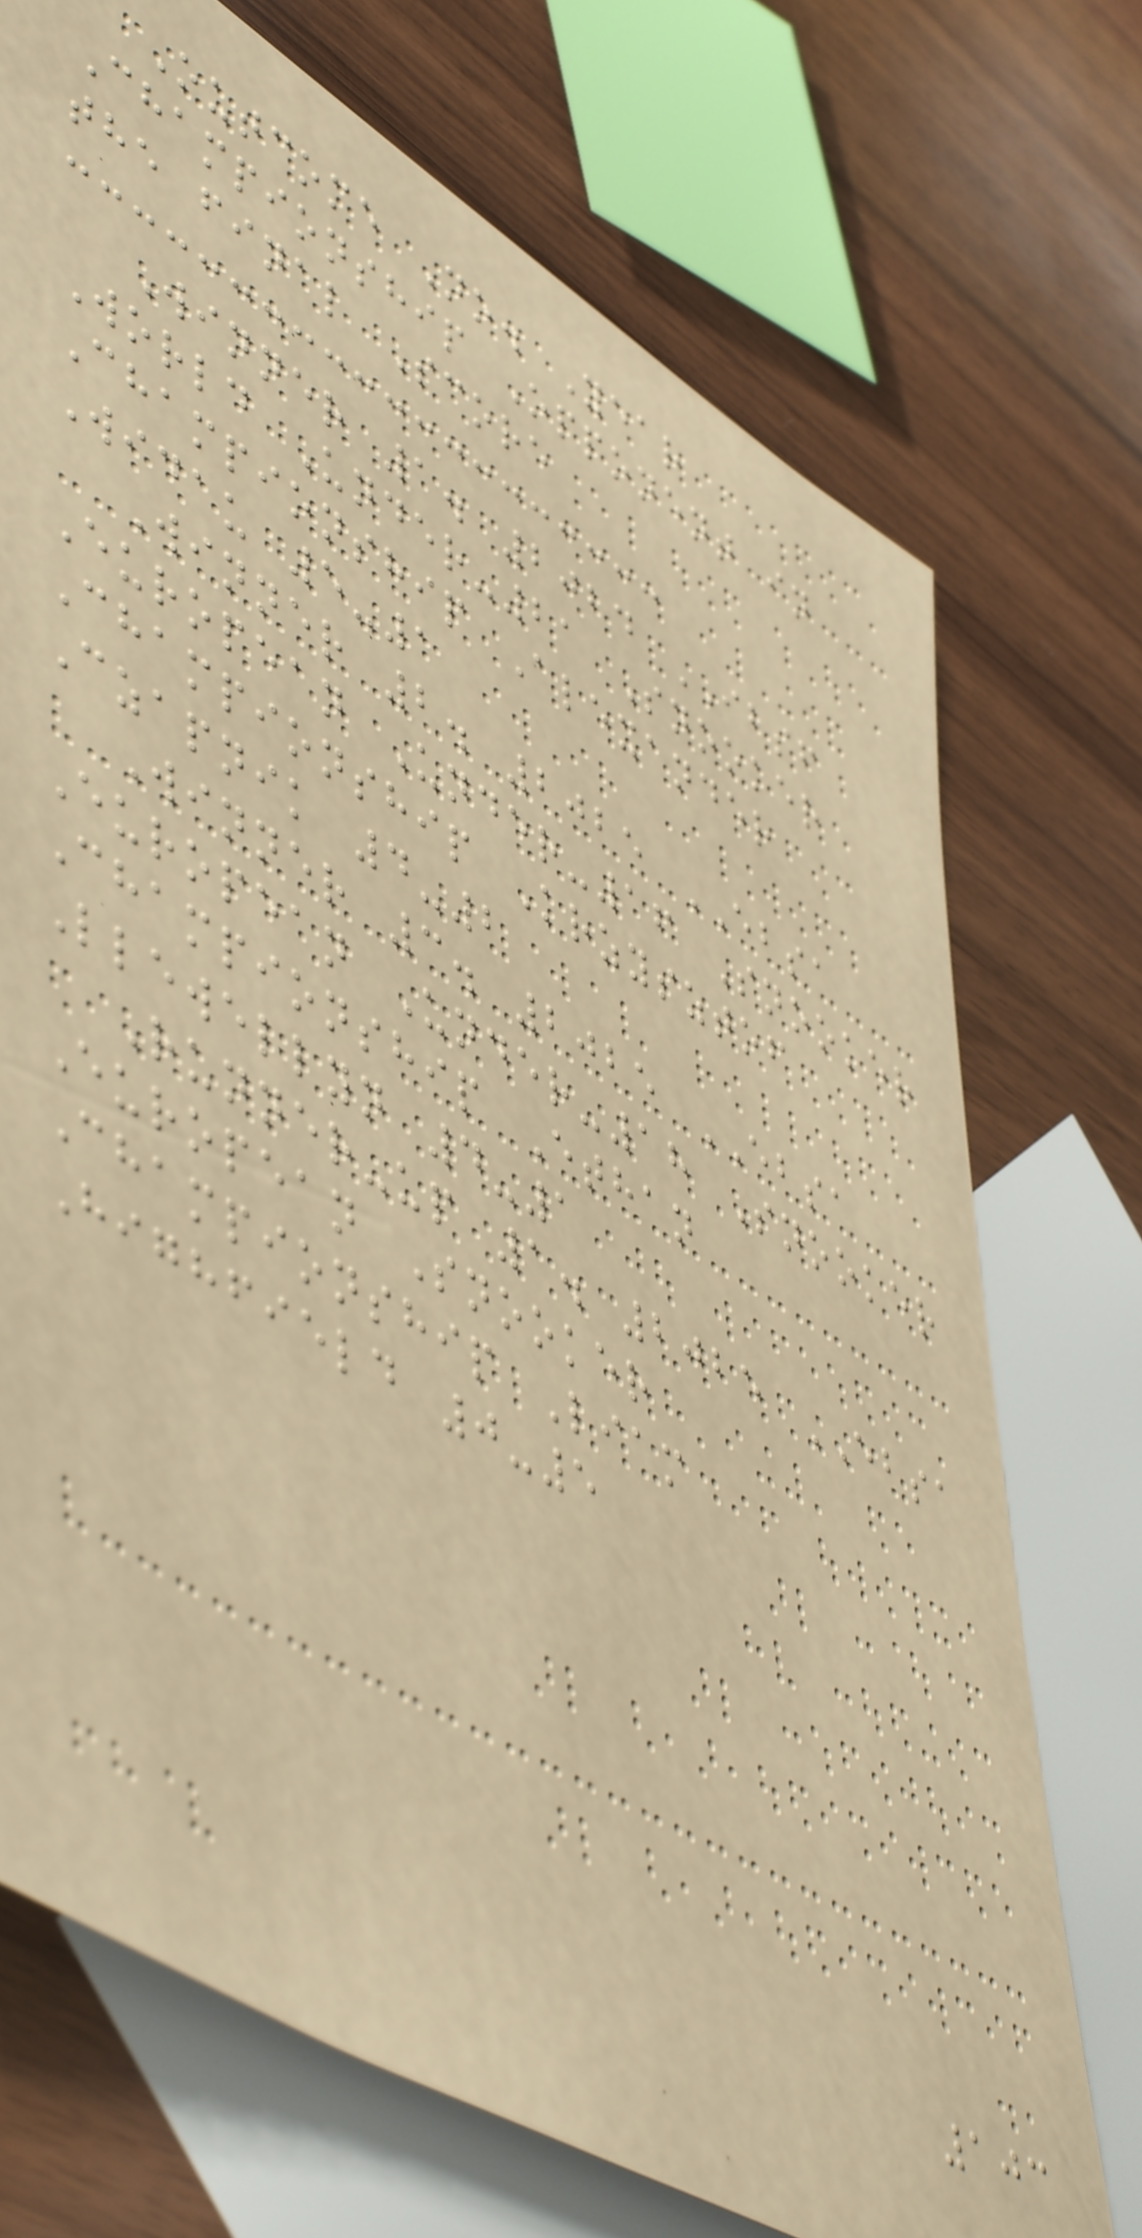Outcome No. Year
Championship Opponent in
the final Score
Winner 1. 2024 IBSF
World Under-21 Snooker
Championship Alexander
Widau 5-1
Winner 2. 2025 EBSA
European Under-16 Snooker
Championship Krzysztof
Czapnik 4-2
Winner 3. 2025 EBSA
European Under-18 Snooker
Championship Ethan
Llewellyn 4-1
Runner-up 1. 2025 EBSA
European Snooker
Championship Liam
Highfield 0-5
103
